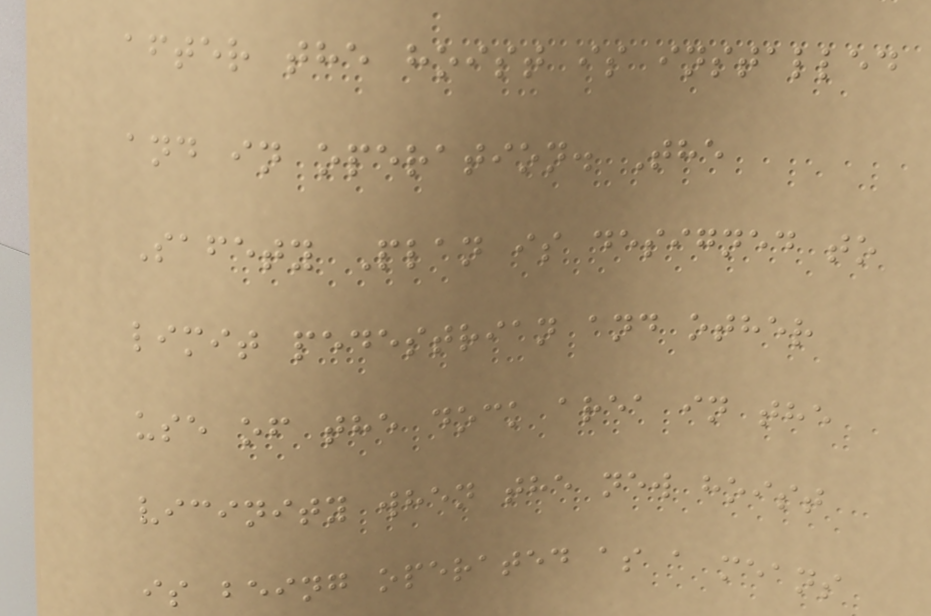after the hoist is installed
and in operation. The
Safety Plan is designed to
limit pedestrian and other
use of the dock area in the
vicinity when the new hoist
is being operated as a means
